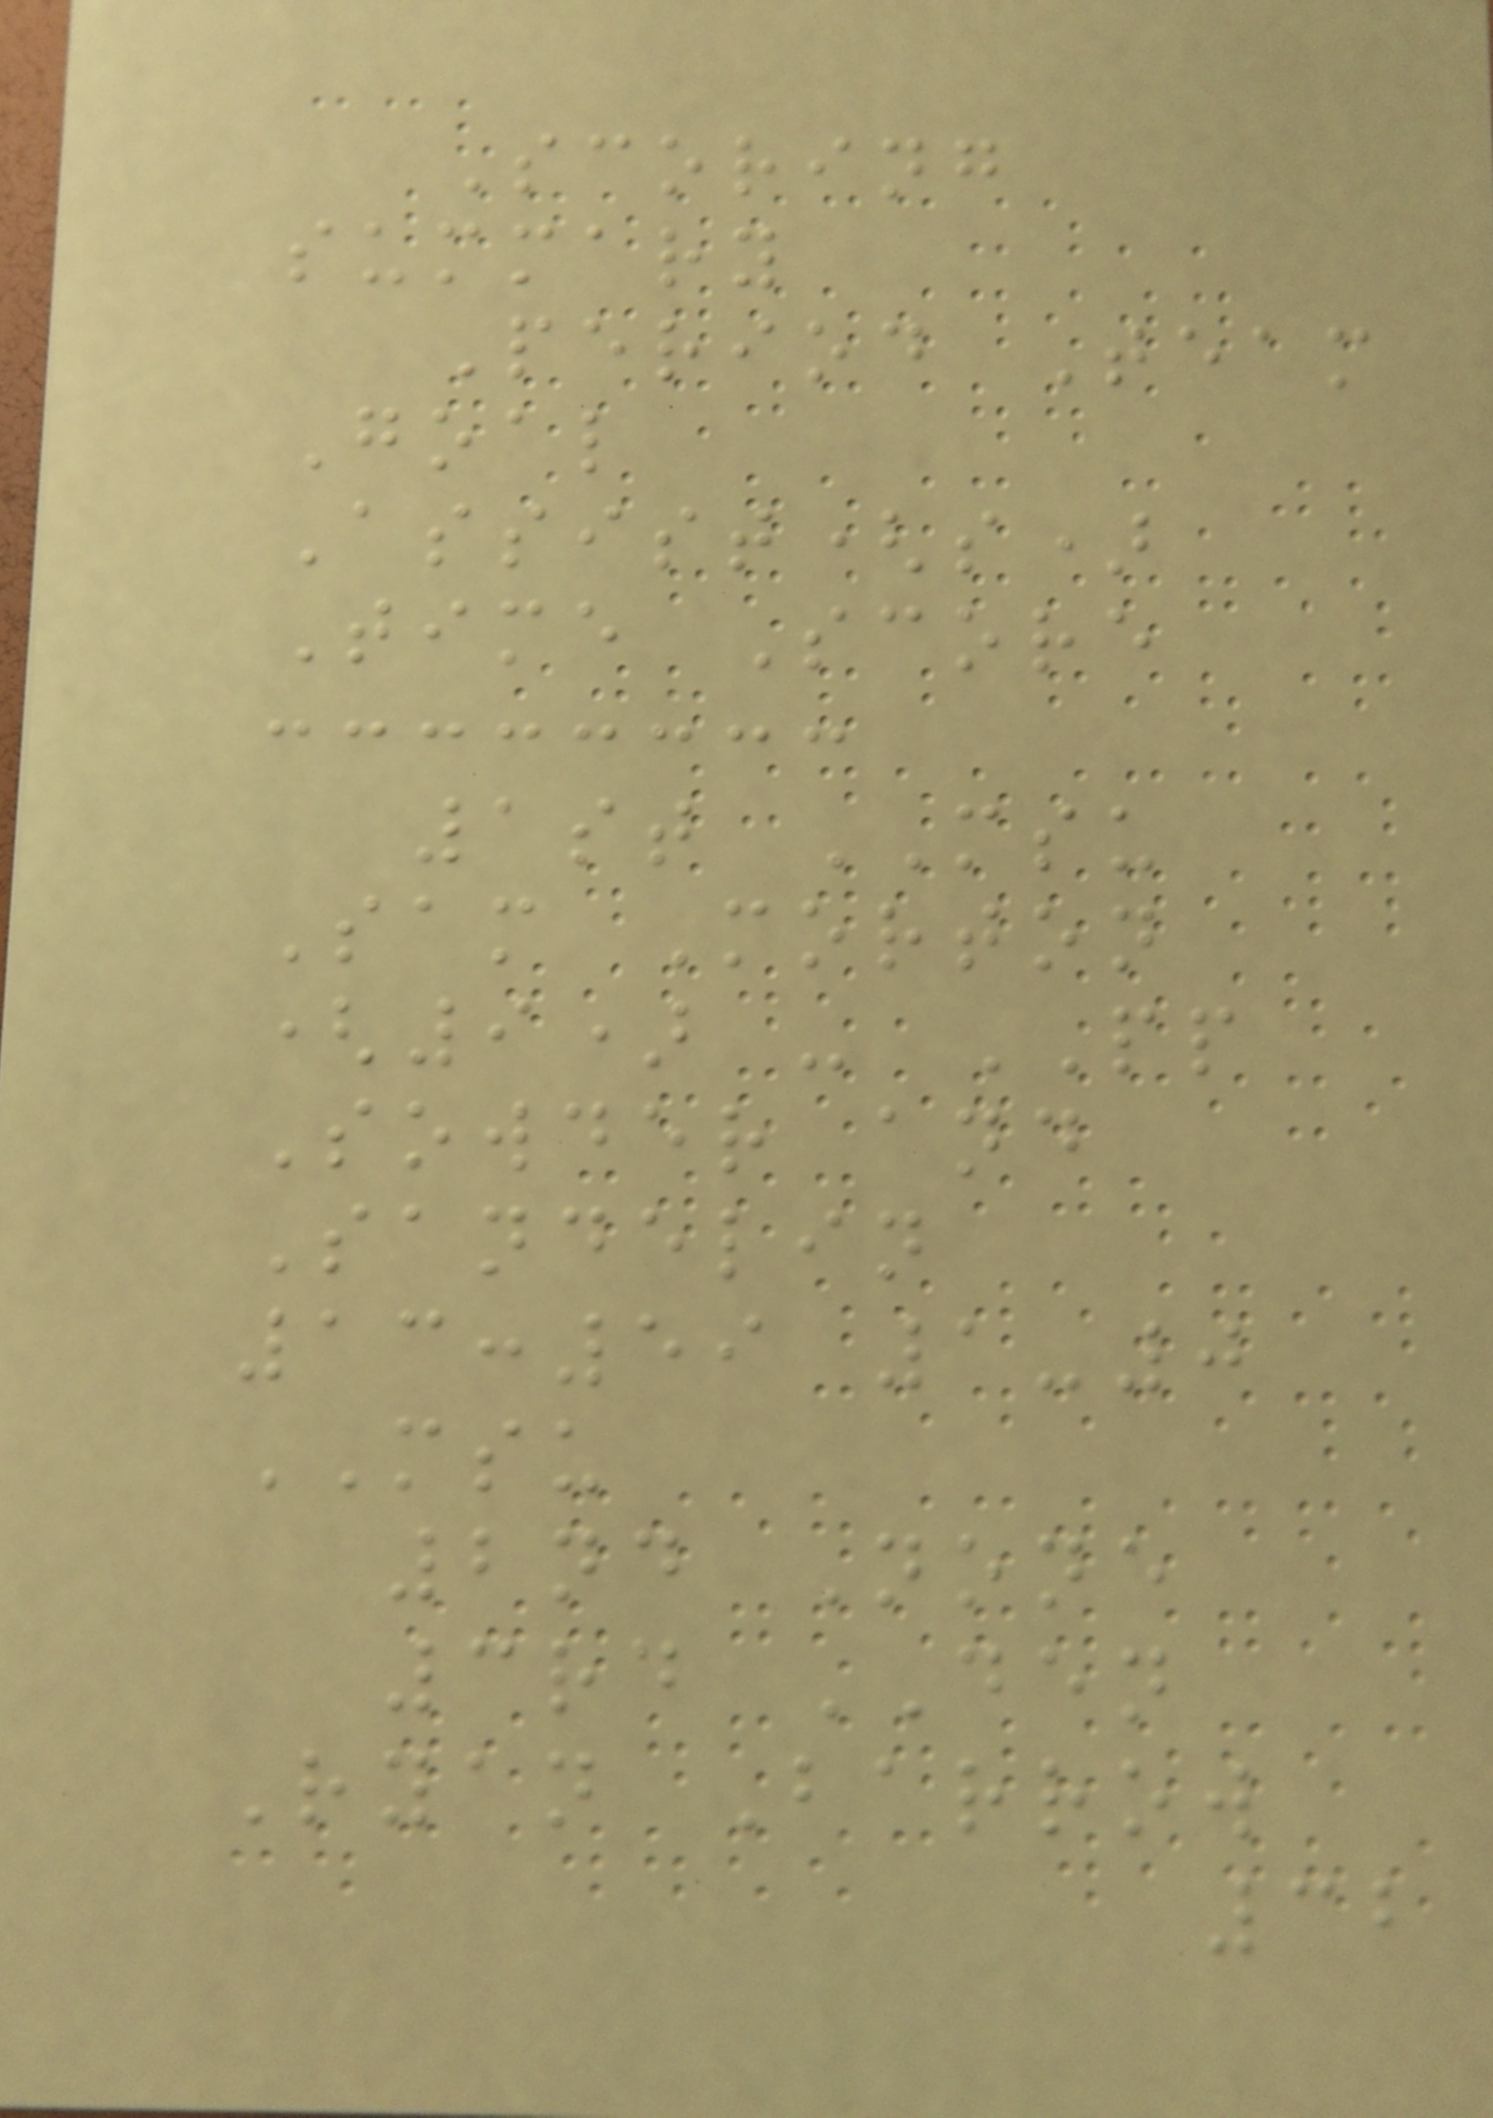Scoring
summary
Period Team
Goal
Assist(s)
Time Score
1st MSU
Sam Morton
(9) - PP
Sowder and
Sandelin
13:59 1-0
MSU
2nd None
3rd DEN
Ryan Barrow
32
